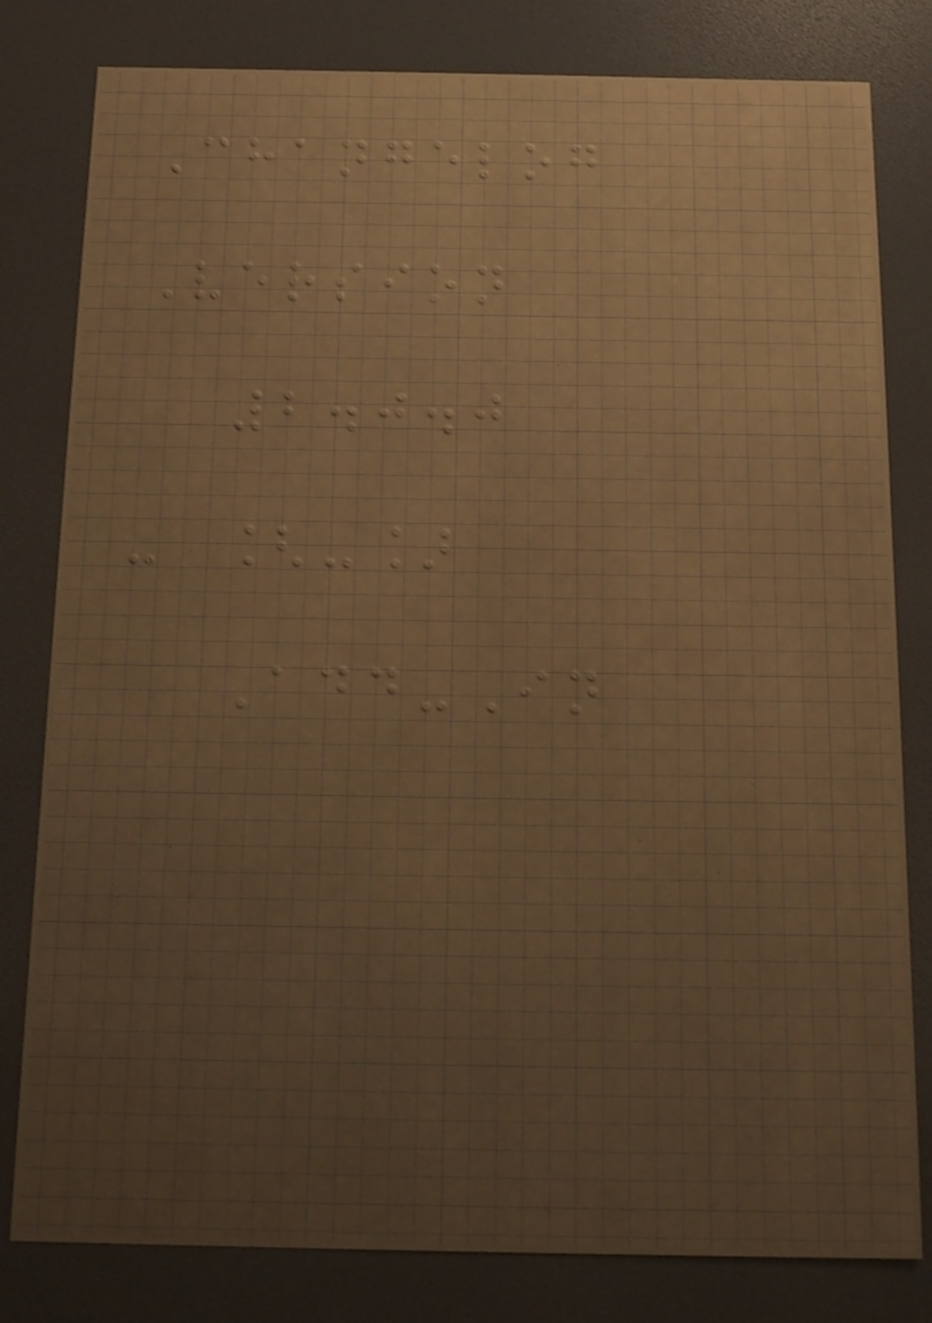Changelog
Version
2.0.0
- [-]
Add-In
